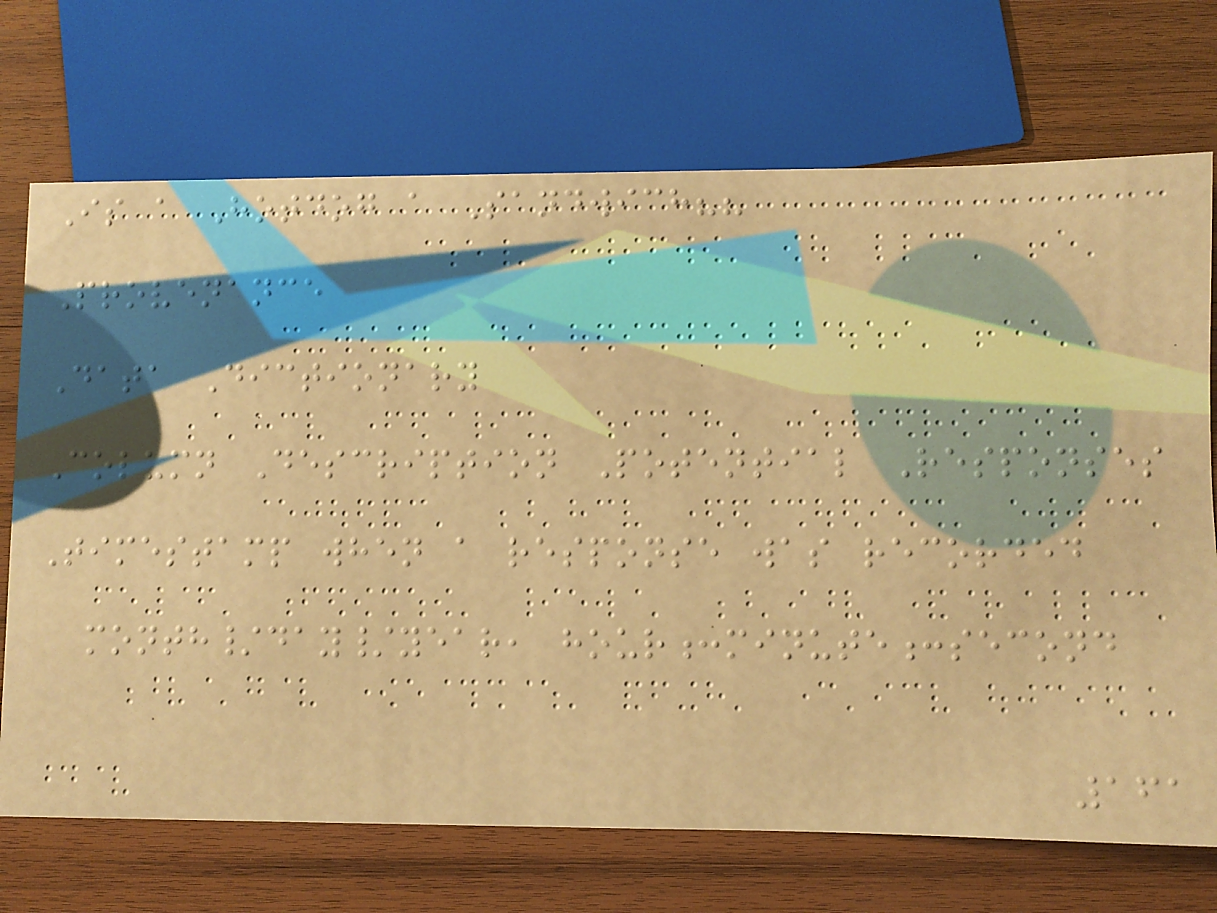Is a Hotdog a Sandwich??
Provenance
Data Dictionary
Column Description Potential Responses
Timestamp when a response was recorded
month/day/year, hour:minute:second
161
